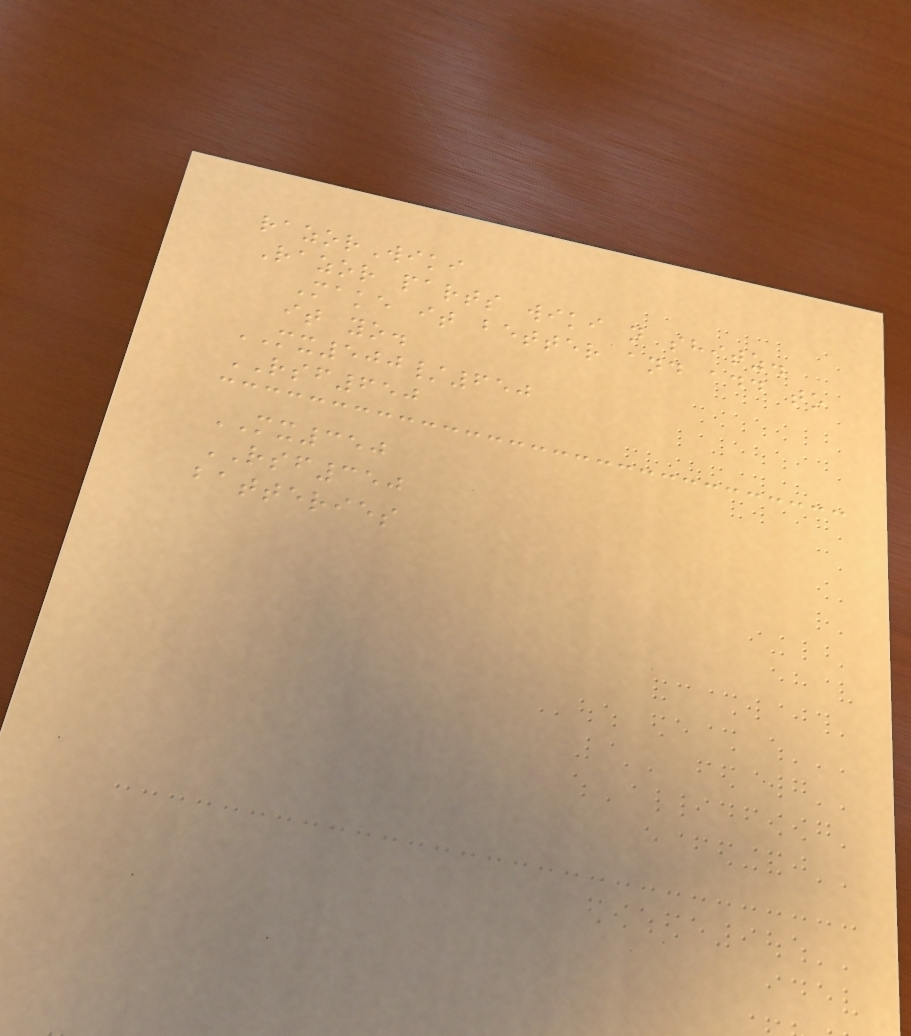razorWiki
Razor parts wiki n shitz.
Make it better and add to
it yo.
MX500/650
RSF650
MX350
RSF350
batteries
